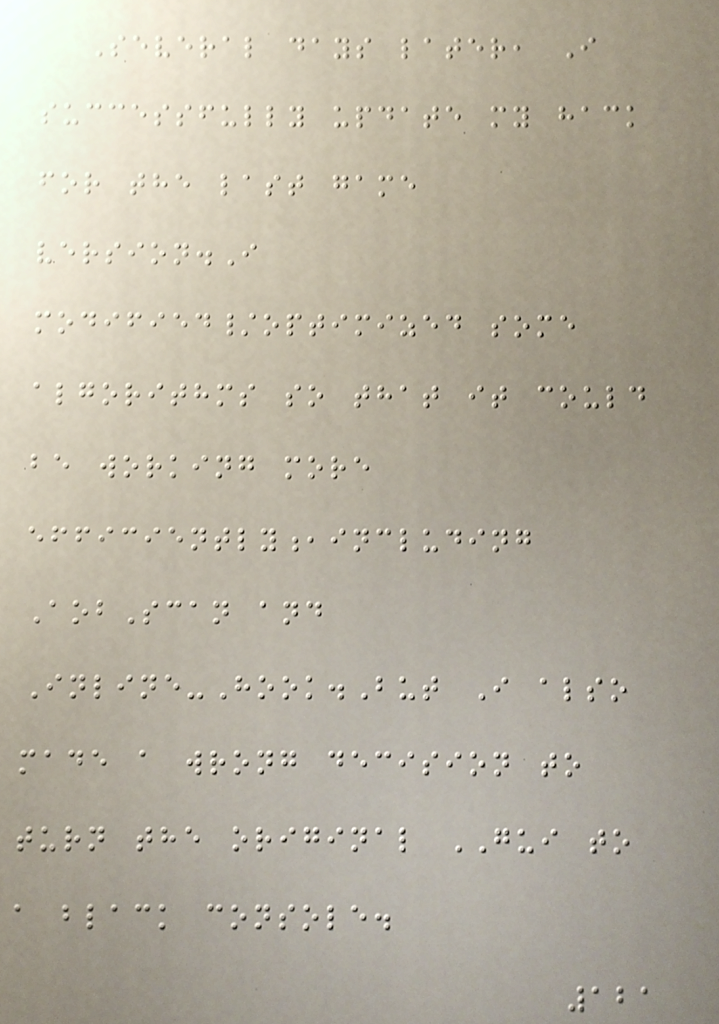Several days later, I
successfully update my hack
for the last game
version.I
modified/optimized some
algorithms so that it could
be working more
efficiently,including
AobScan and
Inline-Hook.But I also
made a wrong decision to
turn the original GUI to
a black console.
121
